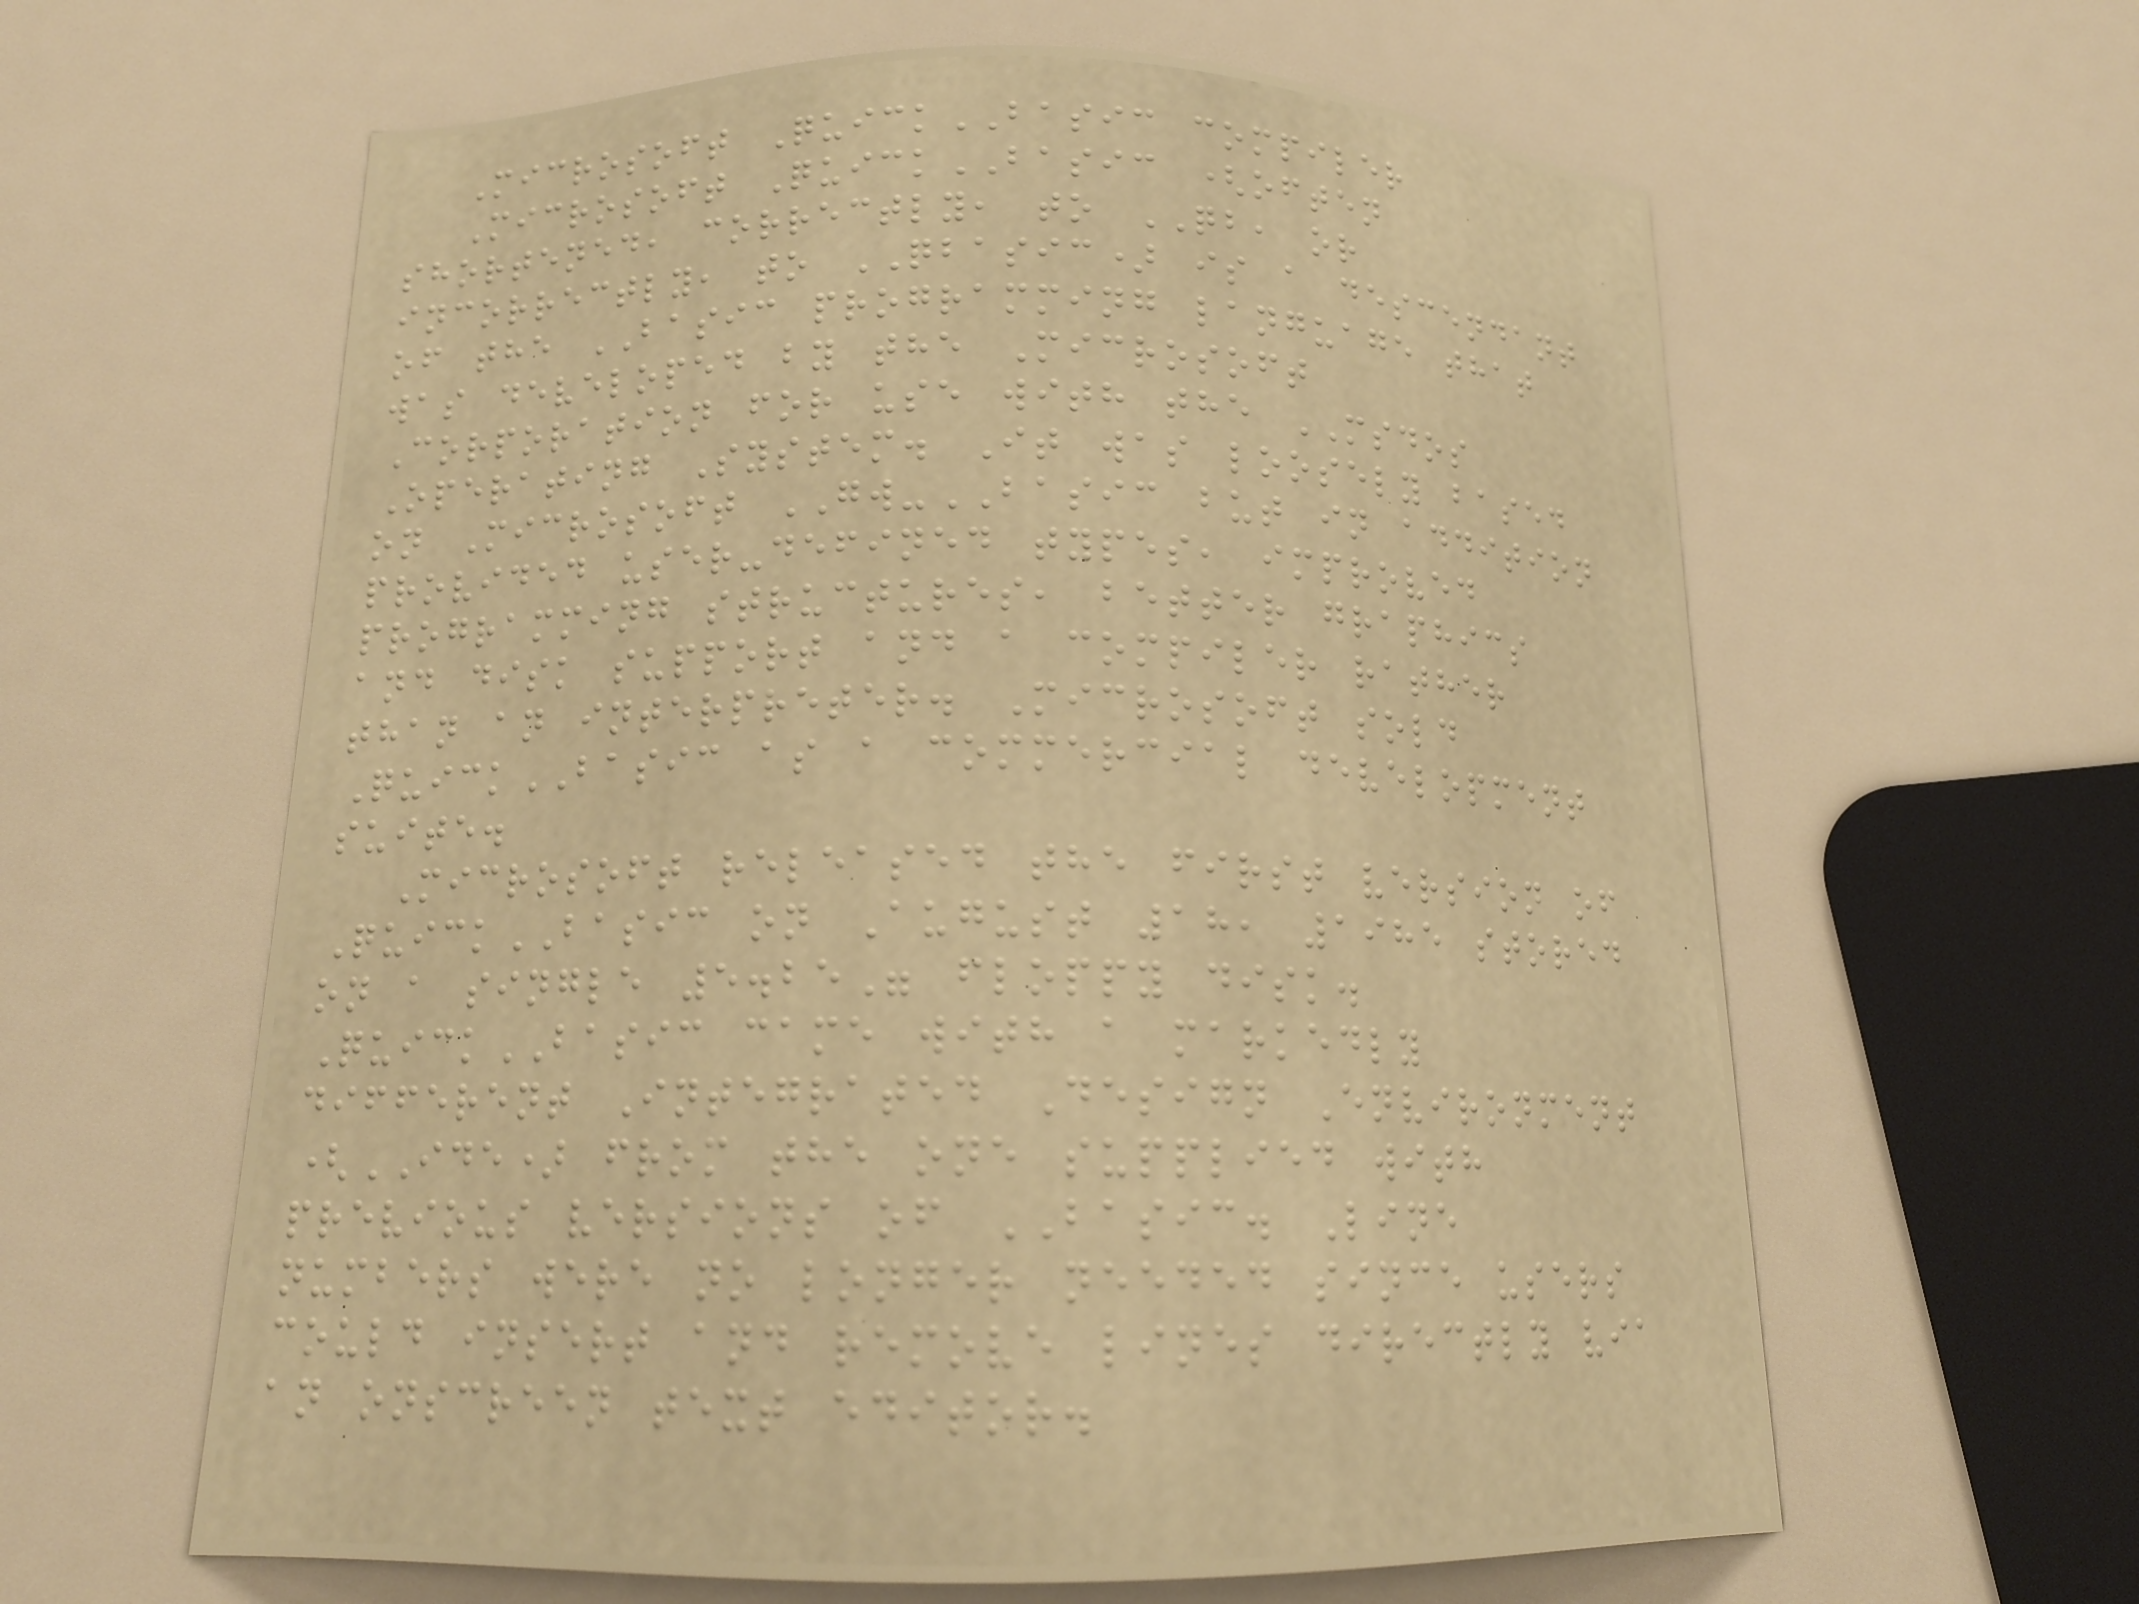Microsoft QuickBASIC compiler
Microsoft QuickBASIC (often
shortened, correctly, to QB, or
incorrectly, to QBASIC) is a descendant
of the BASIC programming language that
was developed by the Microsoft
Corporation for use with the MSDOS
Operating System. It was loosely based
on Microsoft GW-BASIC but in addition
provided user-defined types, improved
programming structures, better graphics
and disk support and a compiler rather
than an interpreter. Microsoft sold
QuickBASIC as a commercial development
suite.
Microsoft released the first version of
QuickBASIC on August 18, 1985 stored
on a single 5.25" floppy disk.
QuickBASIC came with a markedly
different Integrated Design Environment
(IDE) from the one supplied with
previous versions of BASIC. Line
numbers were no longer needed since users
could insert and remove lines directly via
an onscreen text editor.
